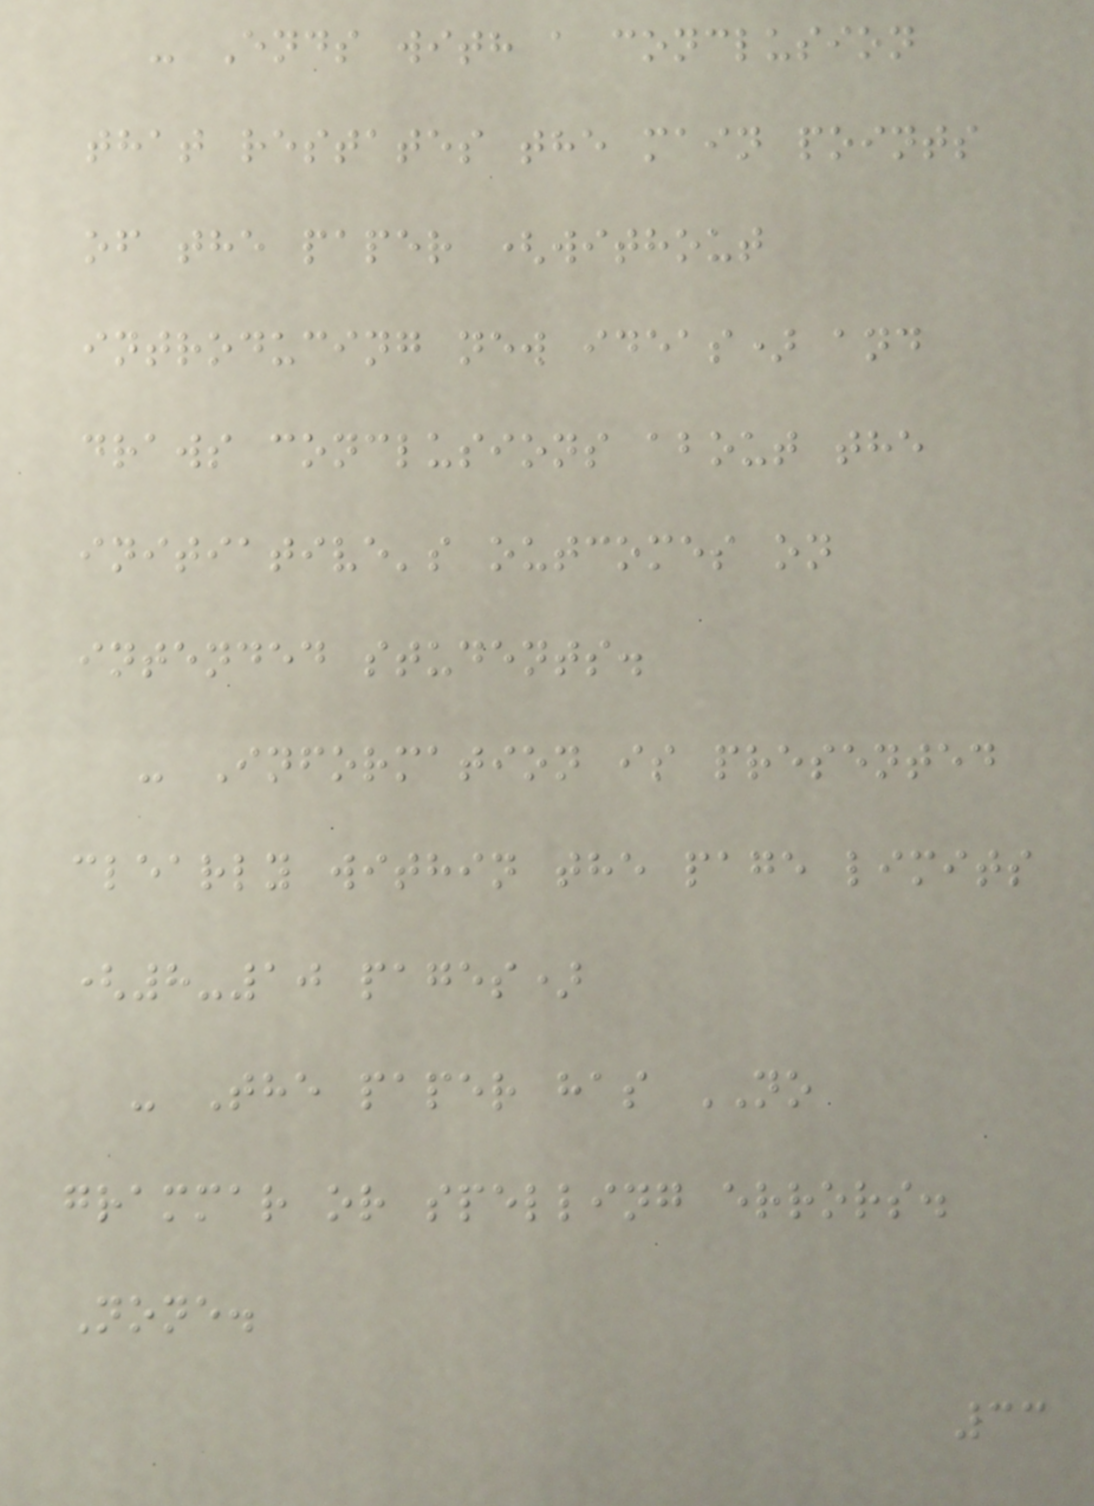- Ends with a conclusion
that restates the main points
of the paper (without
introducing new ideas) and
draws conclusions about the
initiative's outcomes on
intended students.
- Information is presented
clearly within the page limits
(8-10 pages)
- The paper has NO
grammar or spelling errors.
None.
33
